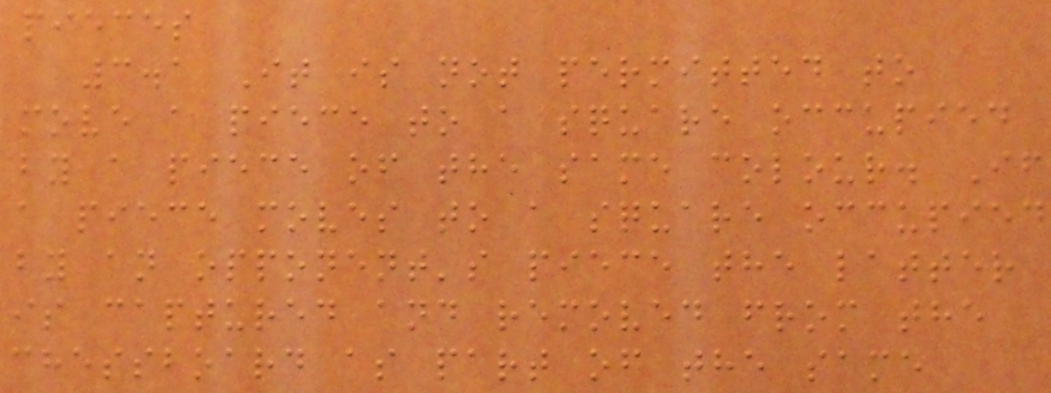pieces
3.1 It is not permitted to
move a piece to a square occupied
by a piece of the same colour. If
a piece moves to a square occupied
by an opponent's piece the latter
is captured and removed from the
chessboard as part of the same
